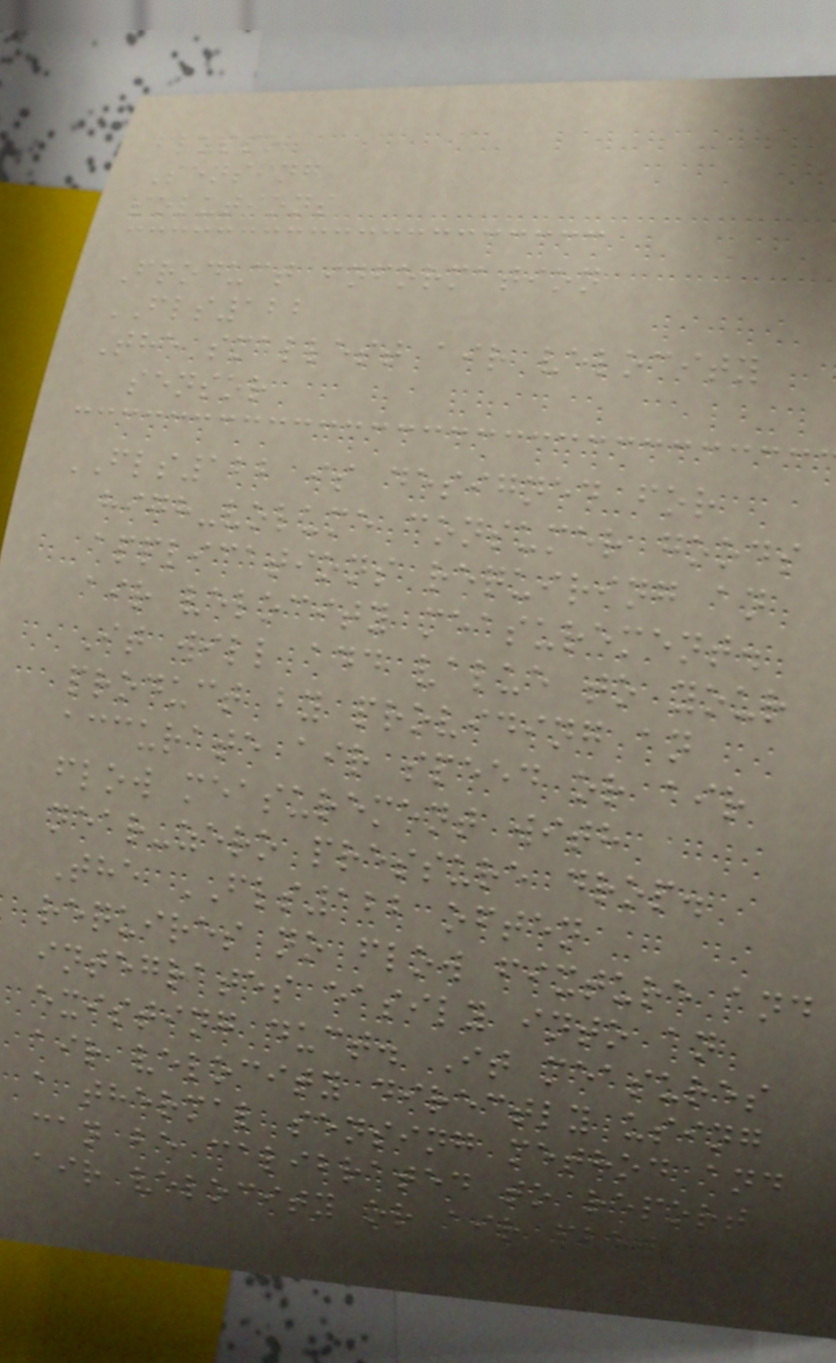flusso
Sensing
solutions
Product information
FLS122
The smallest air velocity
sensor
FLS122 is designed for
high-volume consumer goods
applications requiring an
air velocity measurement.
It will add value to your
product by providing an
accurate air speed or air
flow measurement with
near-zero pressure drop.
The FLS122 often
requires no flow fixture and
integrates easily into an
existing duct. It measures
air velocity directly using
a thermal sensing method and
can be calibrated to report
air velocity or air flow
